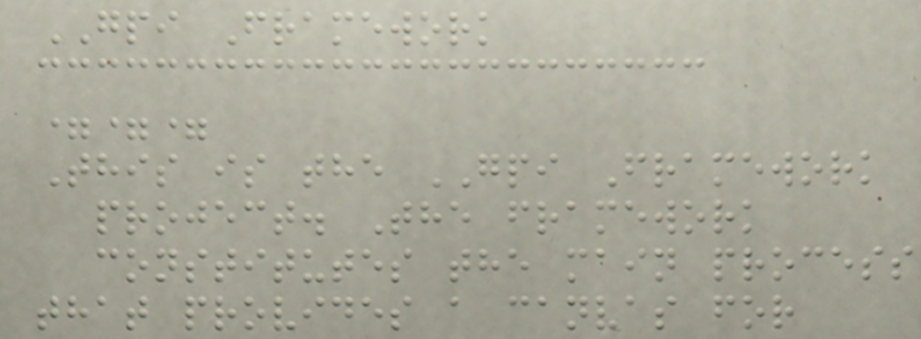GPI Framework
===
This is the GPI Framework
project. The framework
constitutes the main process
that provides a canvas for
